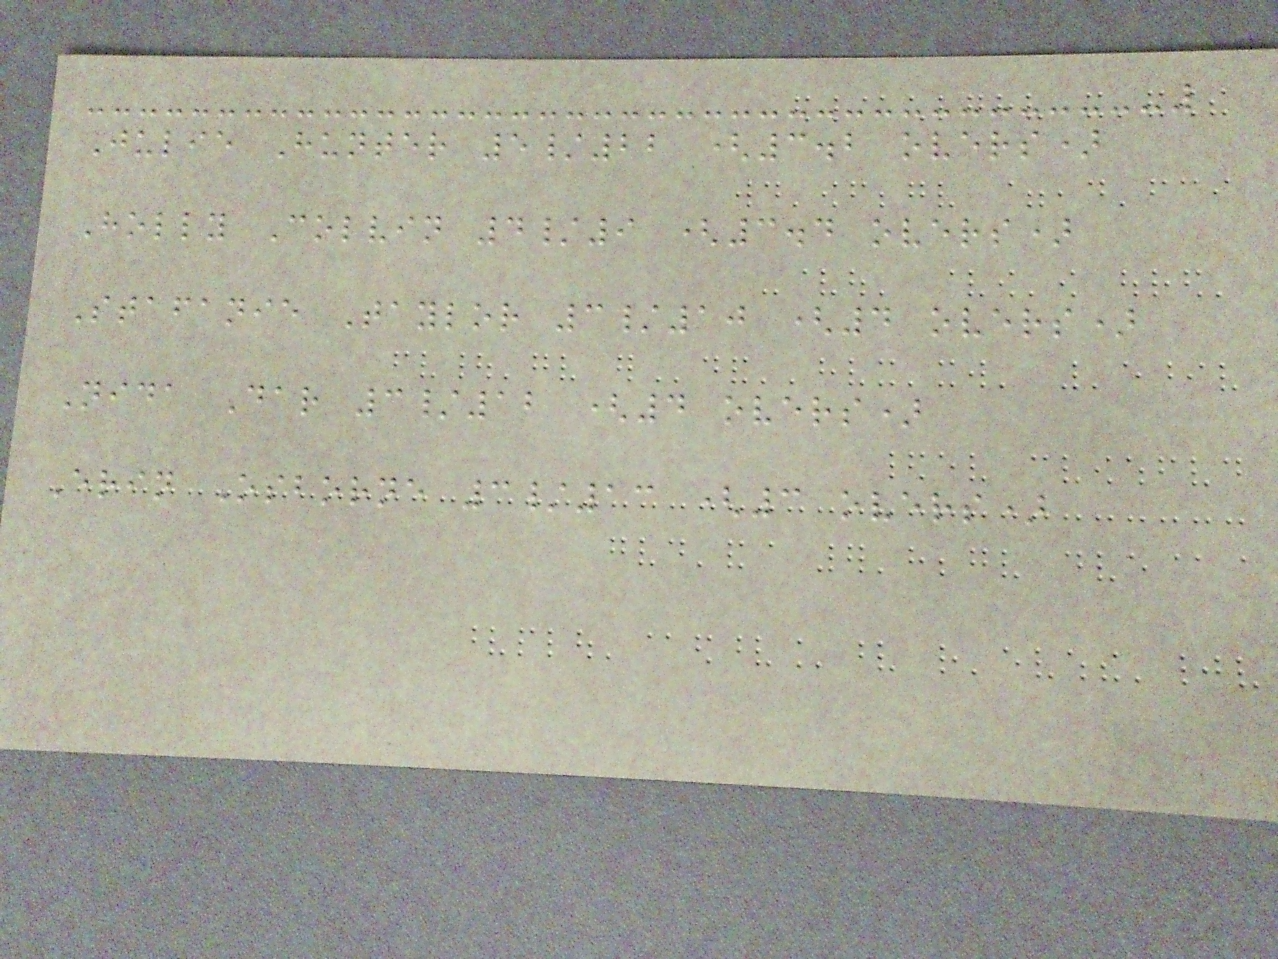Julie Hunter 5/22 (3.2 overs)
Holly Colvin 4/9 (3.4 overs)
Stafanie Taylor 3/10 (4 overs)
Nida Dar 3/12 (4 overs)
Erin Osborne 3/13 (3 overs)
